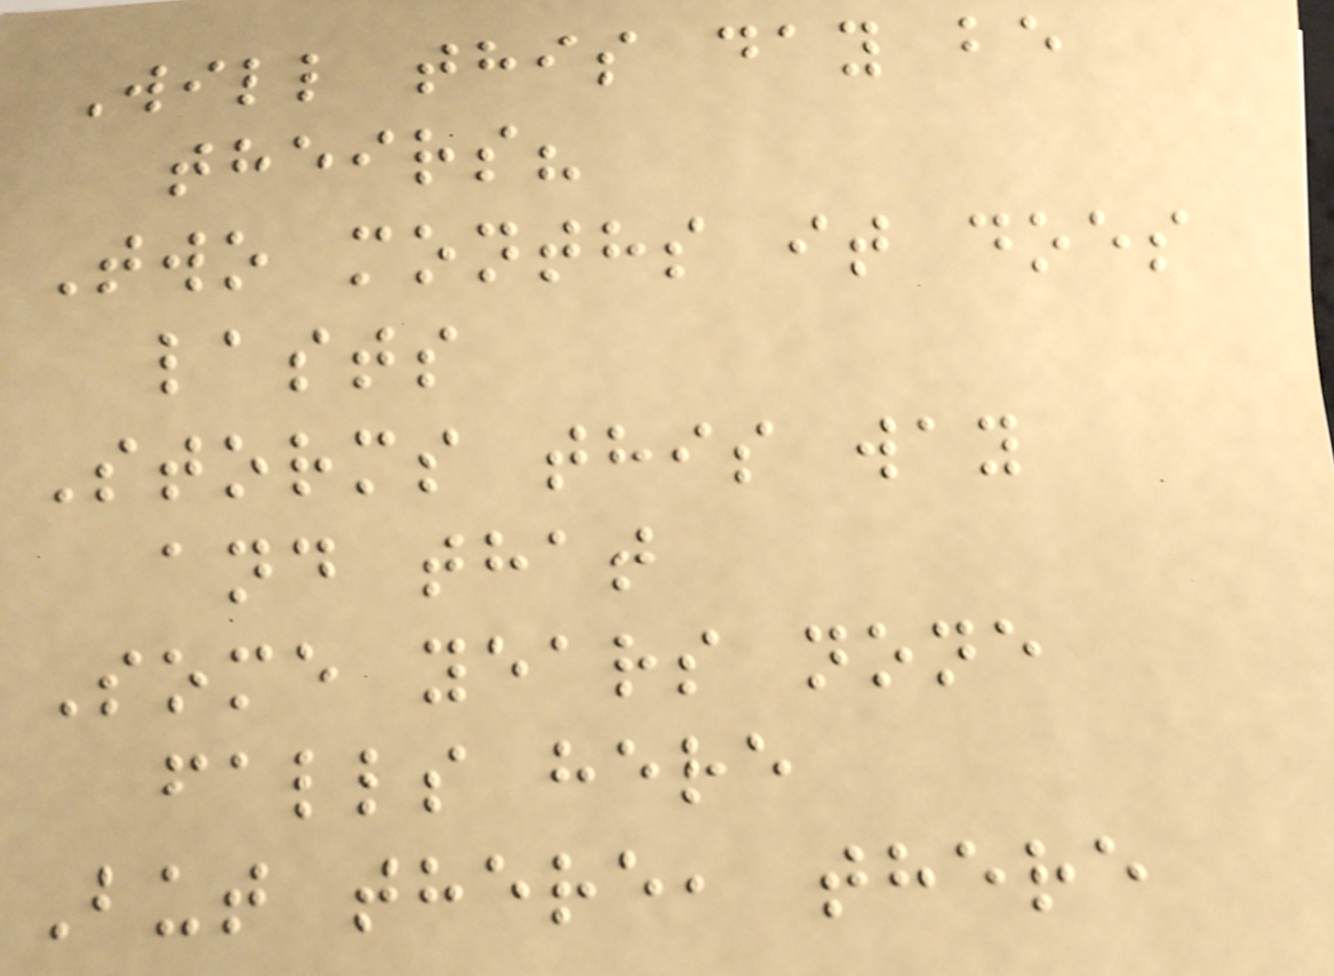Will this day be
theirs?
Two months it does
lasts
Storms this way
and that
Some years none
falls here
But there, there
